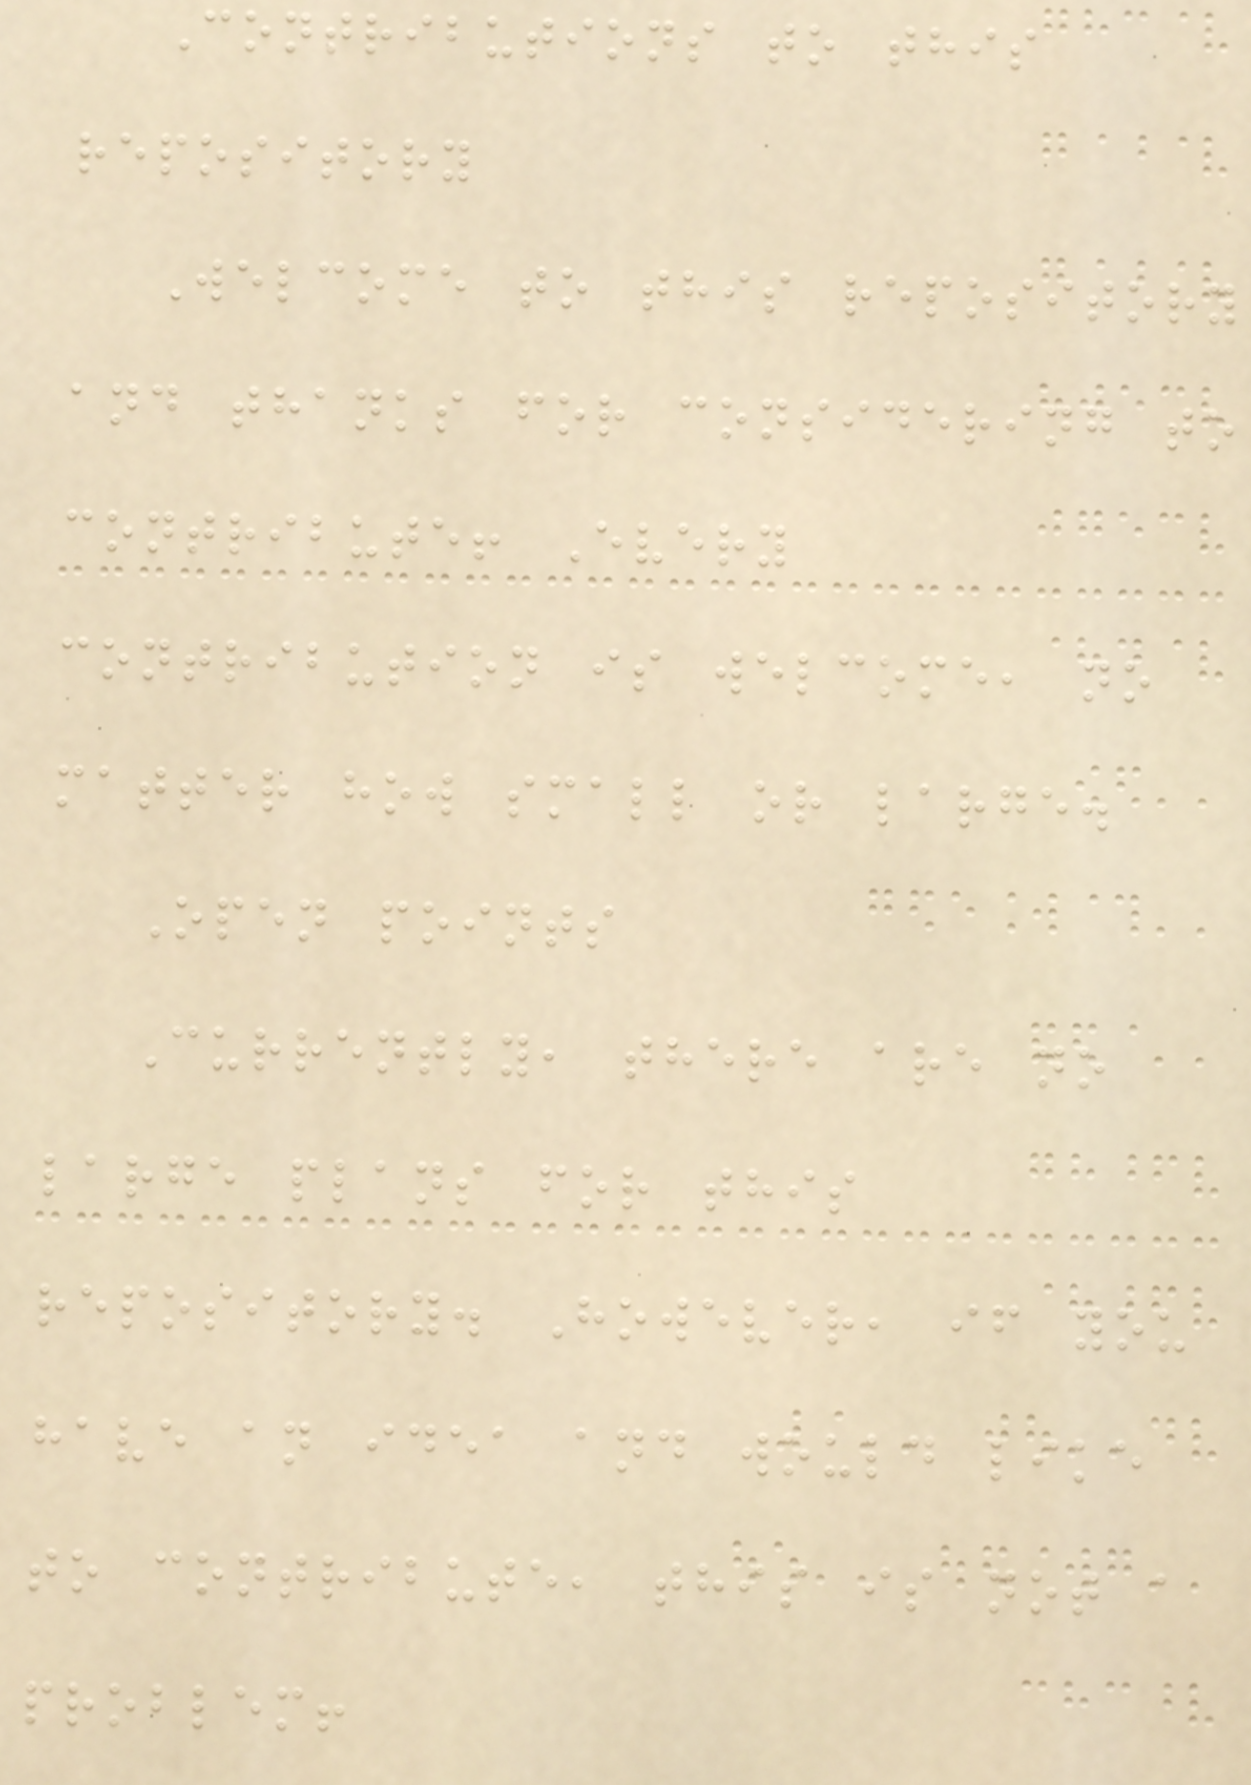Contributions to this
repository
Welcome to this repository
and thanks for considering to
contribute! Every
contribution is welcome, no
matter how small or large.
Open points
Currently, there are no
large plans for this
repository. However, if you
have an idea and would like
to contribute, this is not a
problem!
